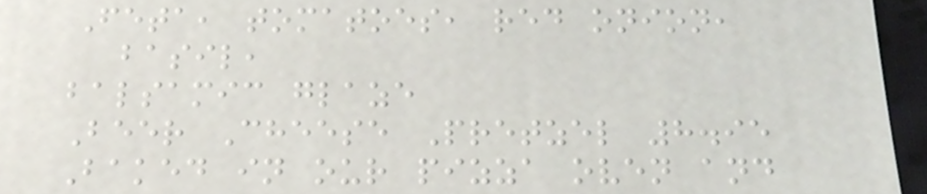Feta, tomatoes, red onion,
basil,
balsamic glaze
Beer Cheese Pretzel 8.95
Baked in our pizza oven and
